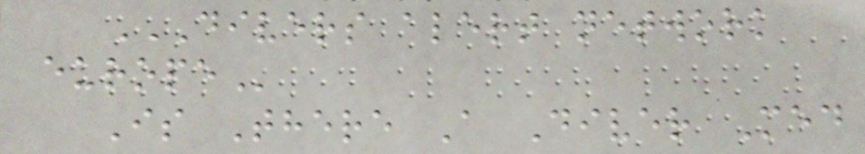DIVERS ALERT NETWORK
EUROPE
Is There A Diver Med
